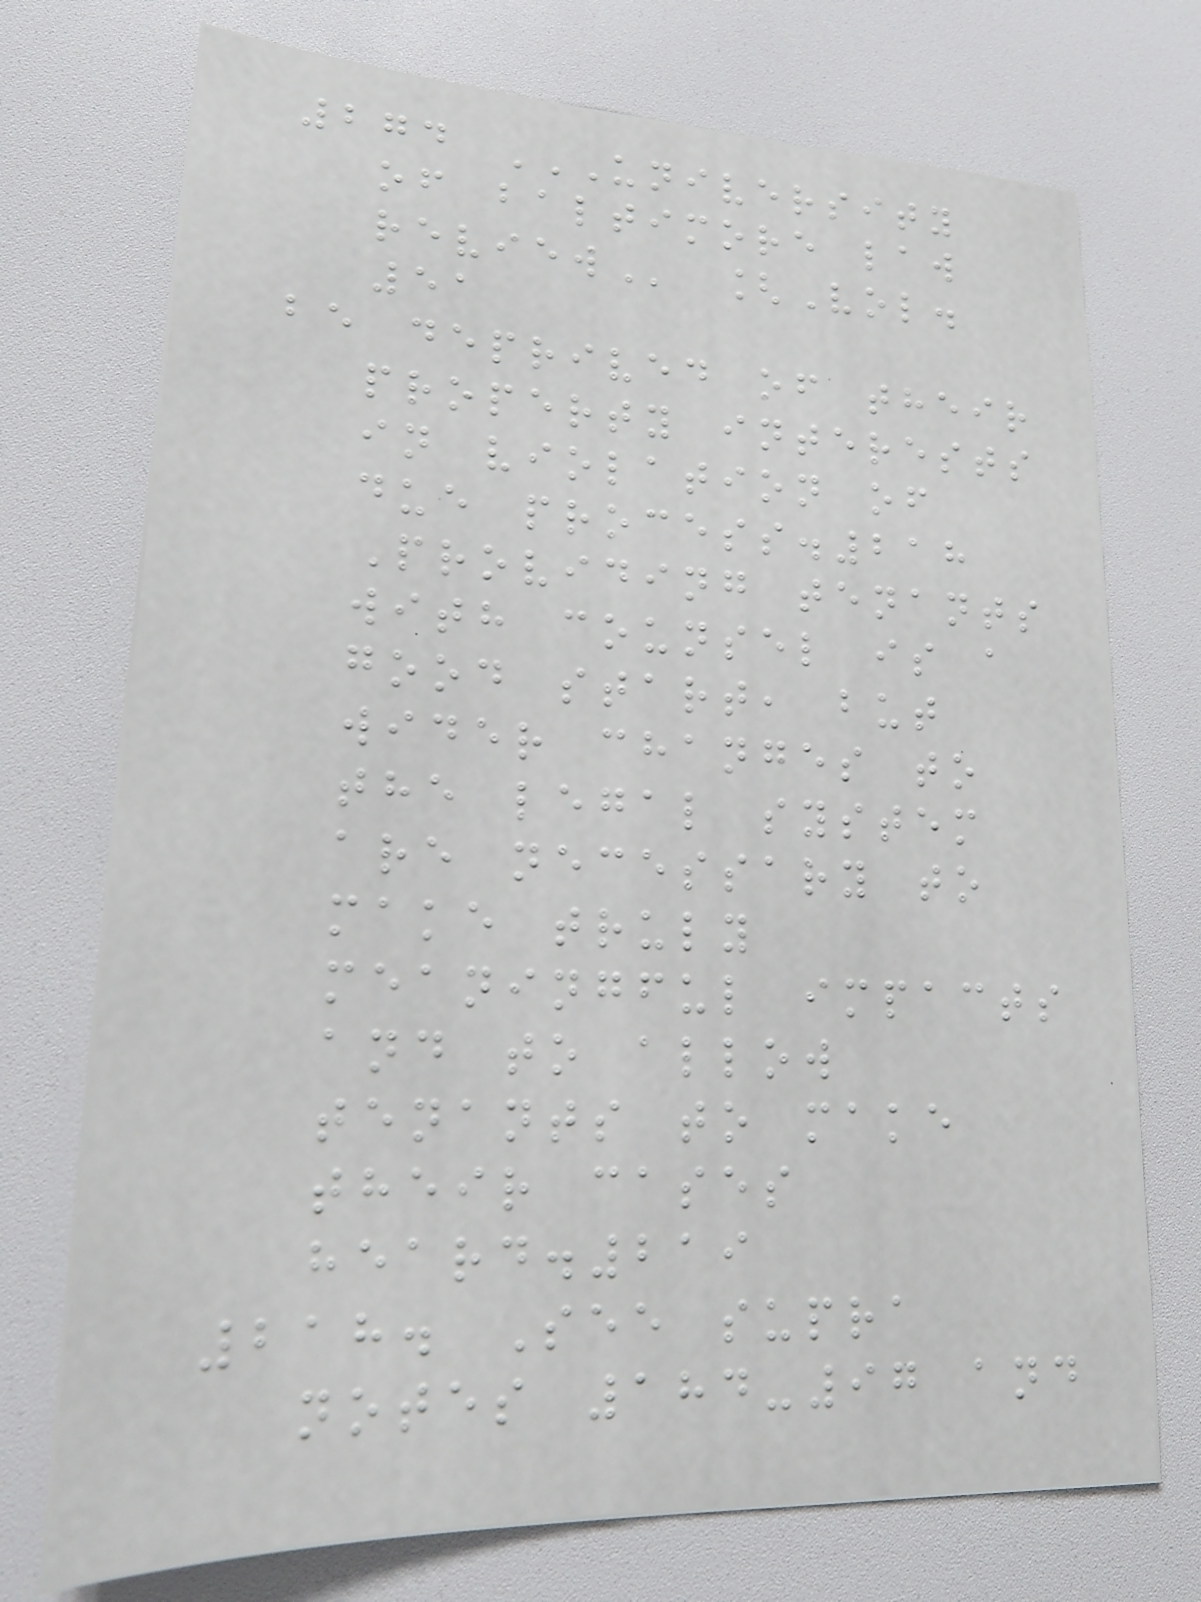274 UNIVERSITY
OF BALTIMORE LAW
REVIEW [Vol.
51
be deprived of their
property interests
in violation of
due process.218
Providing tenants
with counsel is a
good start, but
wider changes to
the legal system
are necessary to
make truly
meaningful impacts
and to allow
tenants to make
their cases
heard.219
218. See supra
notes 184-97 and
